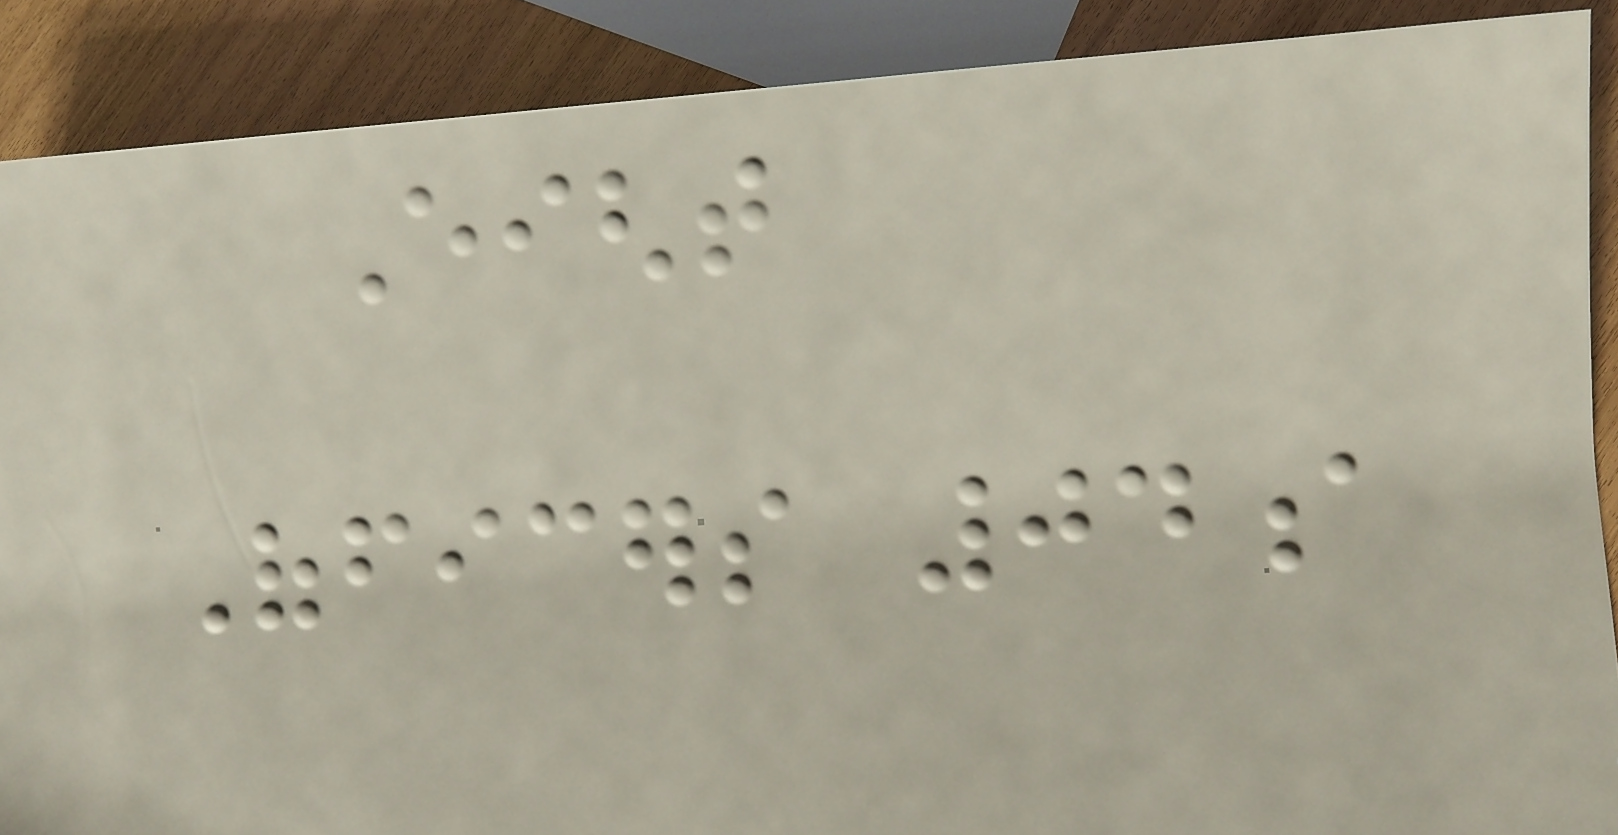Eight
Officers 04a
